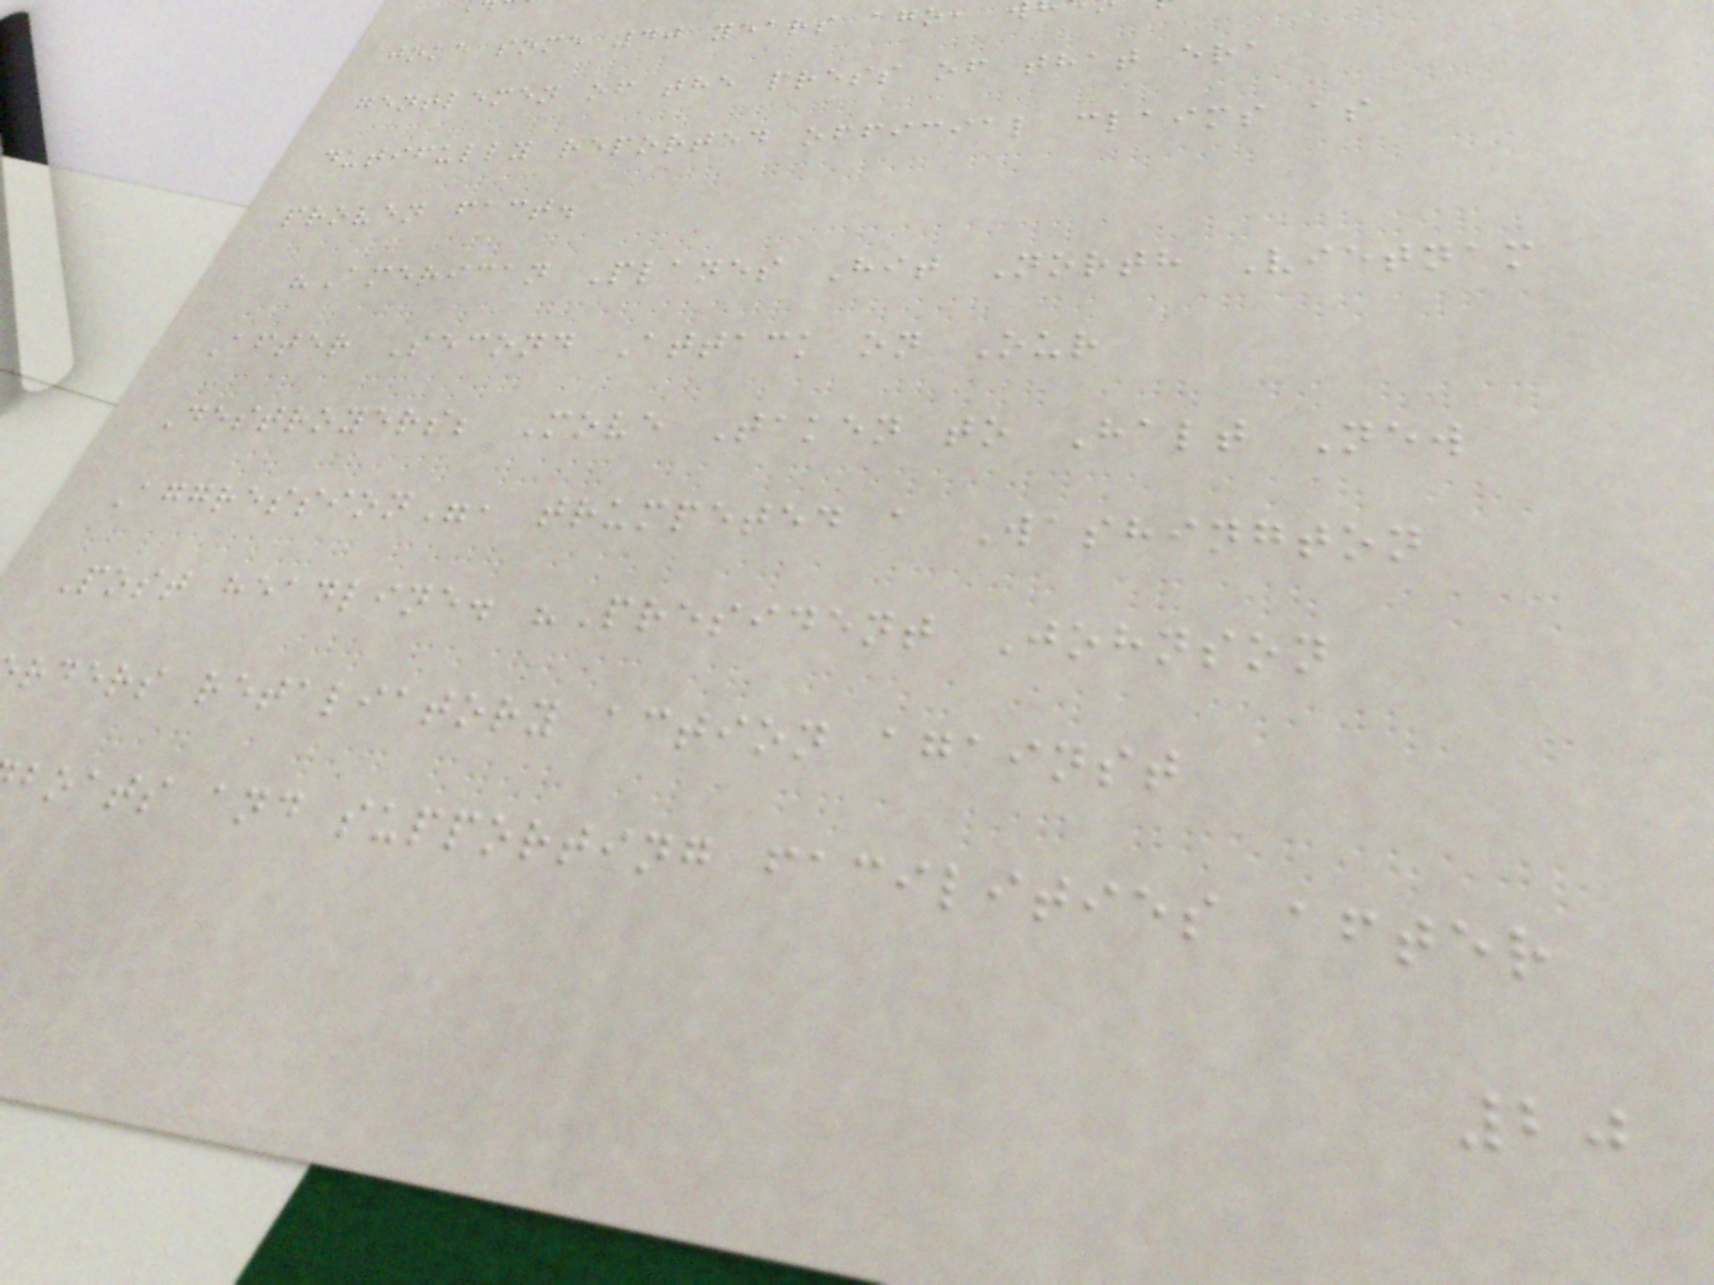joke some 40 years ago,
gentlemen of the press of that era
dutifully reported official claims as
proven fact.
"American Planes Hit North Vietnam
After Second Attack on Our
Destroyers; Move Taken to Halt New
Aggression", trumpeted a Washington
Post headline. "President Johnson
rders retaliatory action against
boats and supporting facilities after
20
